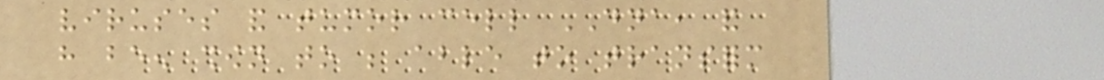viruses and tumor cell DNA, and
have been shown to be able to transform
